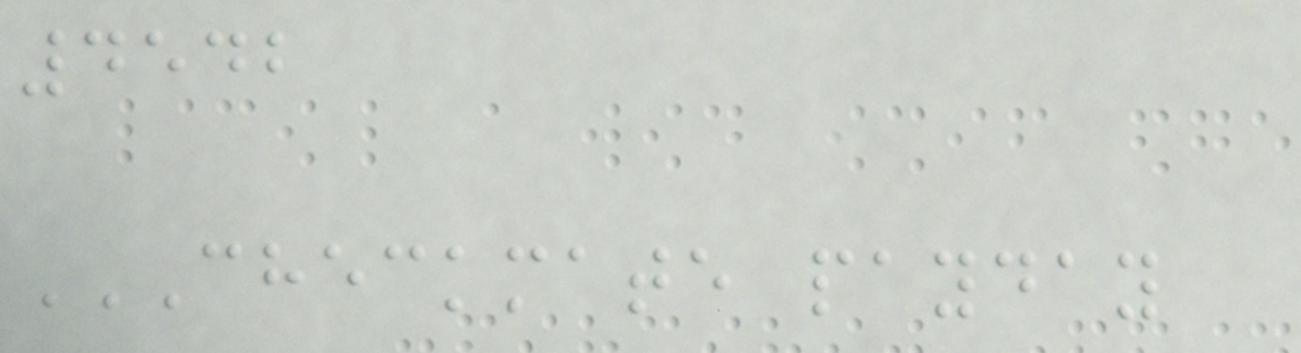4542
CHECKMATE PAYDAY
